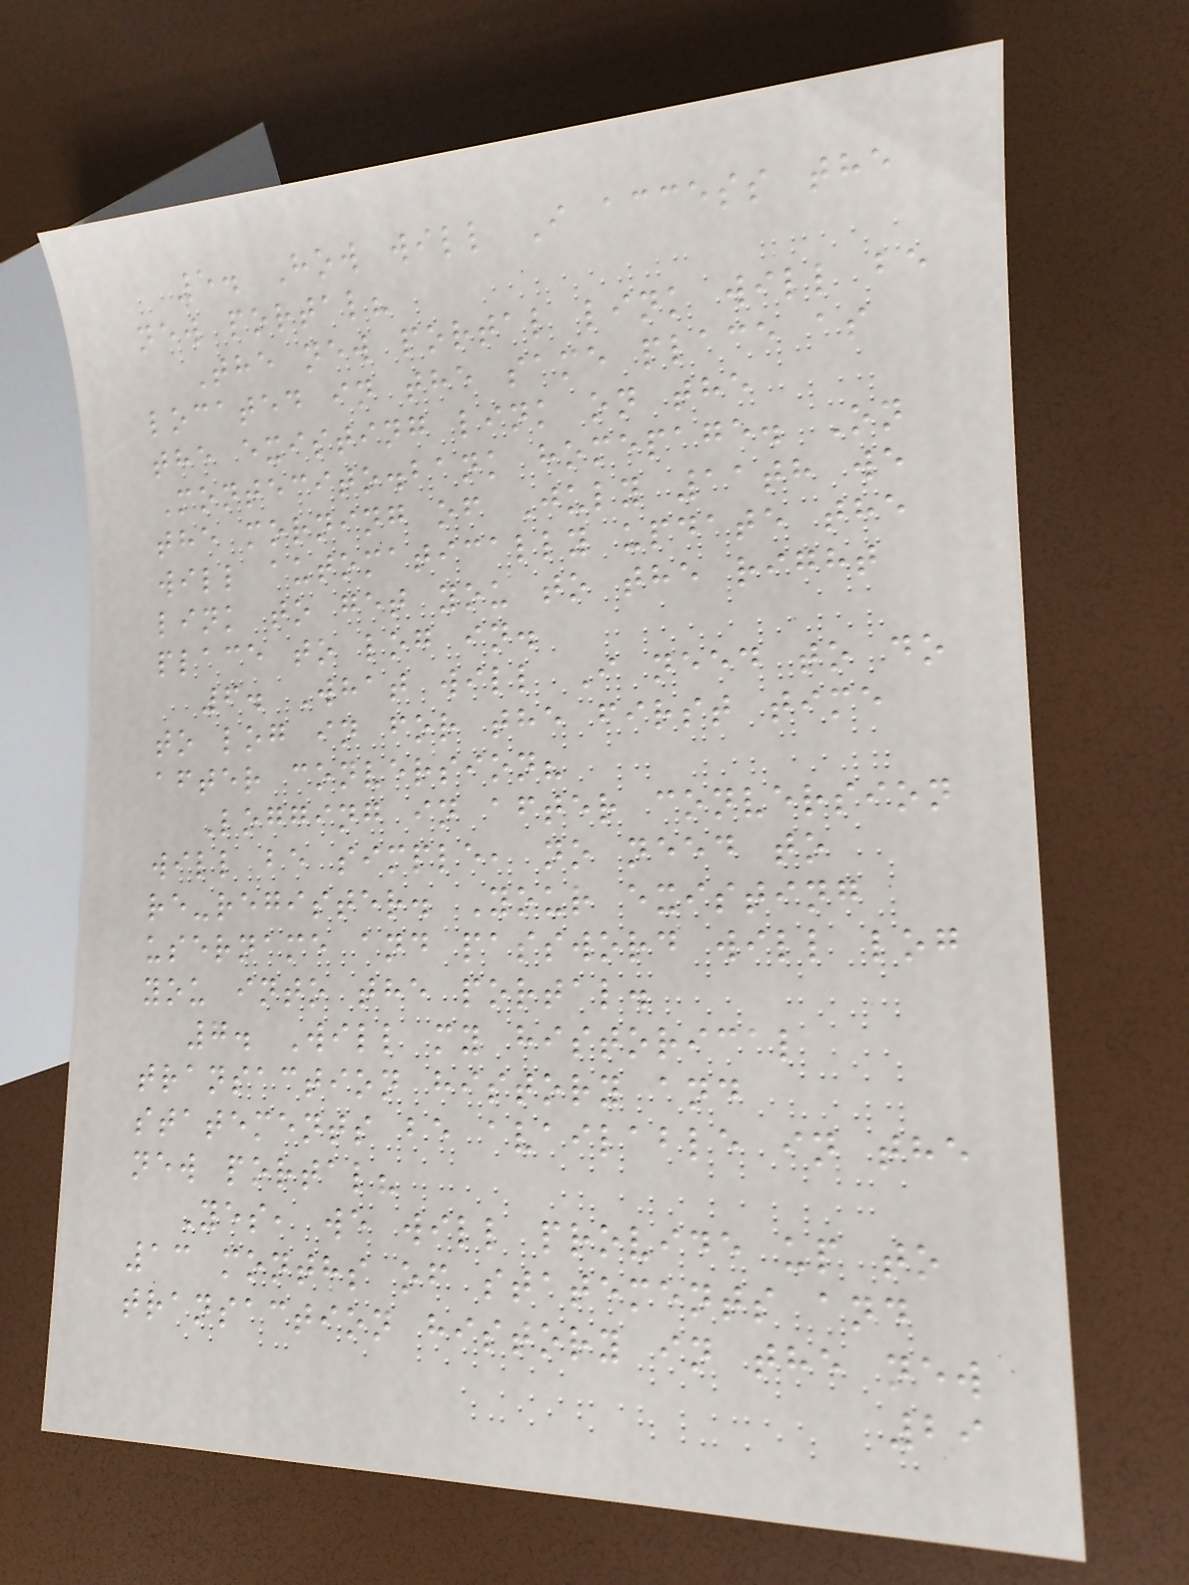5. How will I access the
new portal?
The new portal link will be
located in the same place as
the existing link on the
Montecito.bank homepage. On
the morning of July 11th we
will automatically update the
link to get you to the right
place to log in.
6. What will I need to do
to log in for the first time
after conversion?
Logging in after conversion
will be simple, no need to
re-register. Your existing
username and password will log
you into the portal.
7. Will my historical
transaction history and
statements be available in the
new portal?
Yes, we will provide up to
13 months of statements and
transaction history in the new
29
